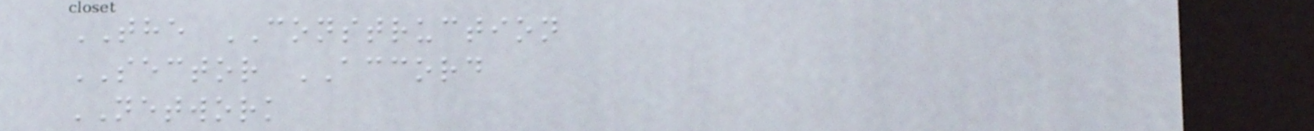THE CONSTRUCTION
SECTOR ACCORD
NETWORK
